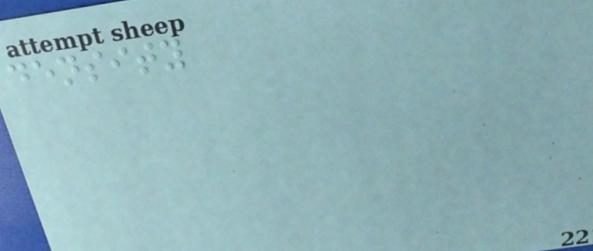density
